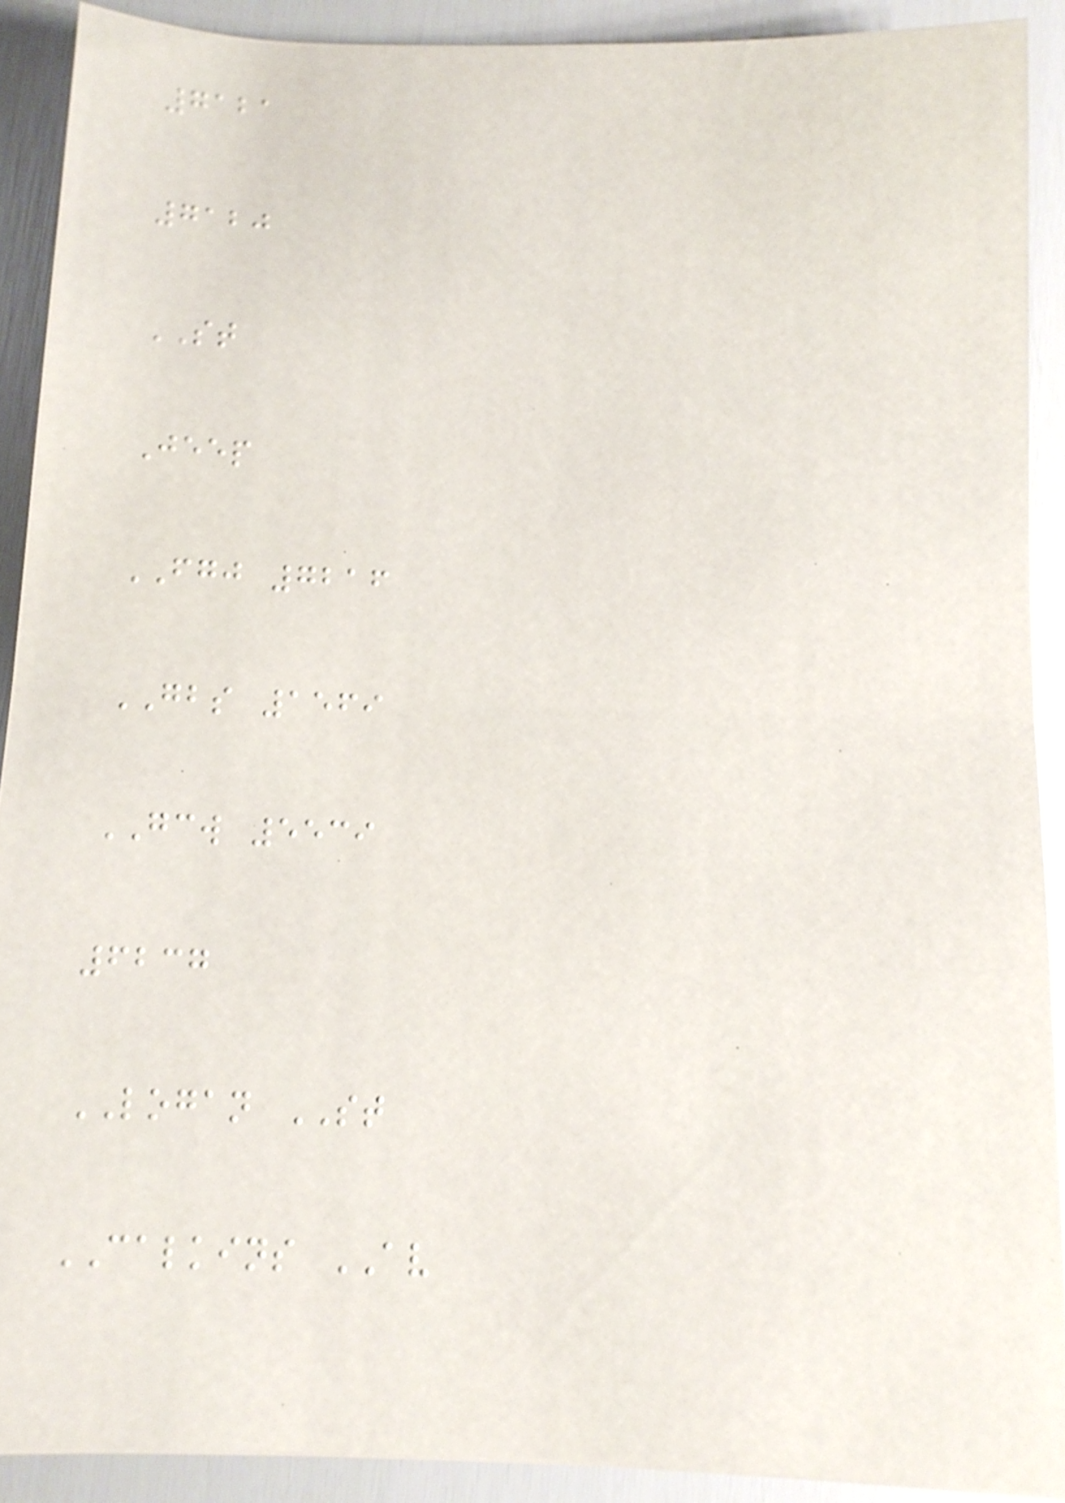7121
7120
ST
Jeep
FGJ 7216
GBS 1569
GCW 5539
6237
LOGAN ST
CALKINS AV
